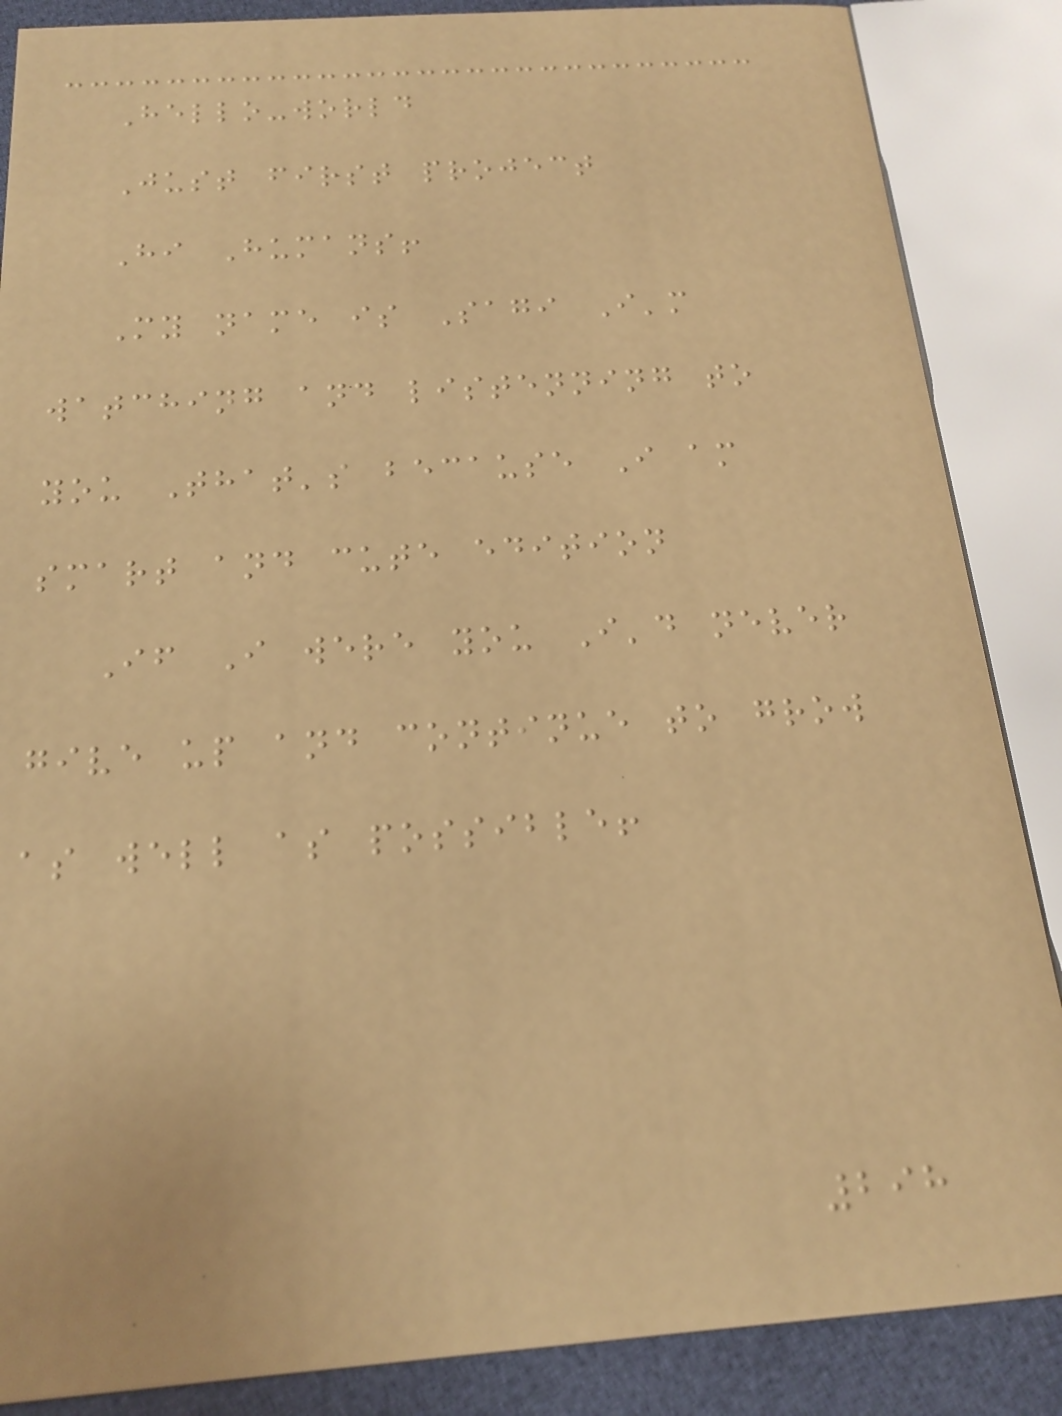Hello-world
Just first project
Hi Humans!
My name is Sagi I'm
watching and listenning to
you That's because I am
smart and cute edition
If I were you I'd never
give up and continue to grow
as well as possible!
298
